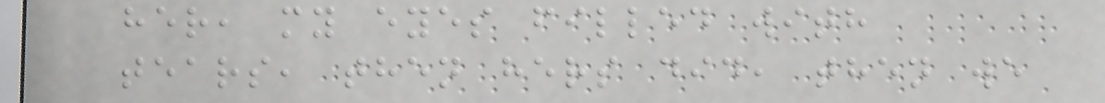her, my eyes filled with
tears, then hers did, then we
